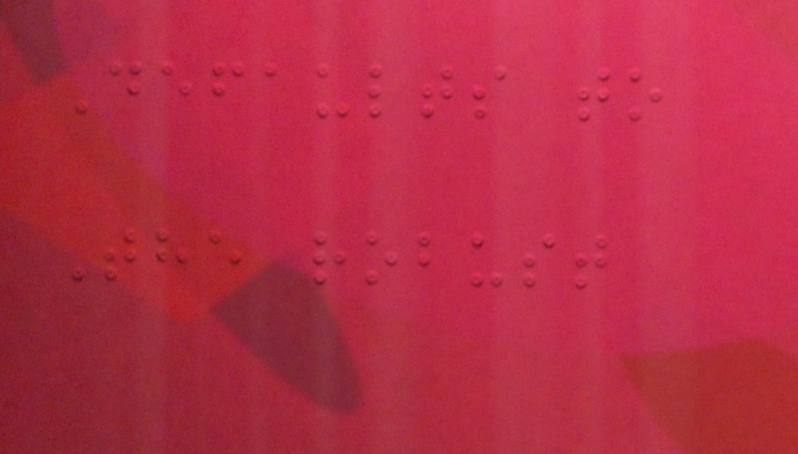Defaults to
The robust
